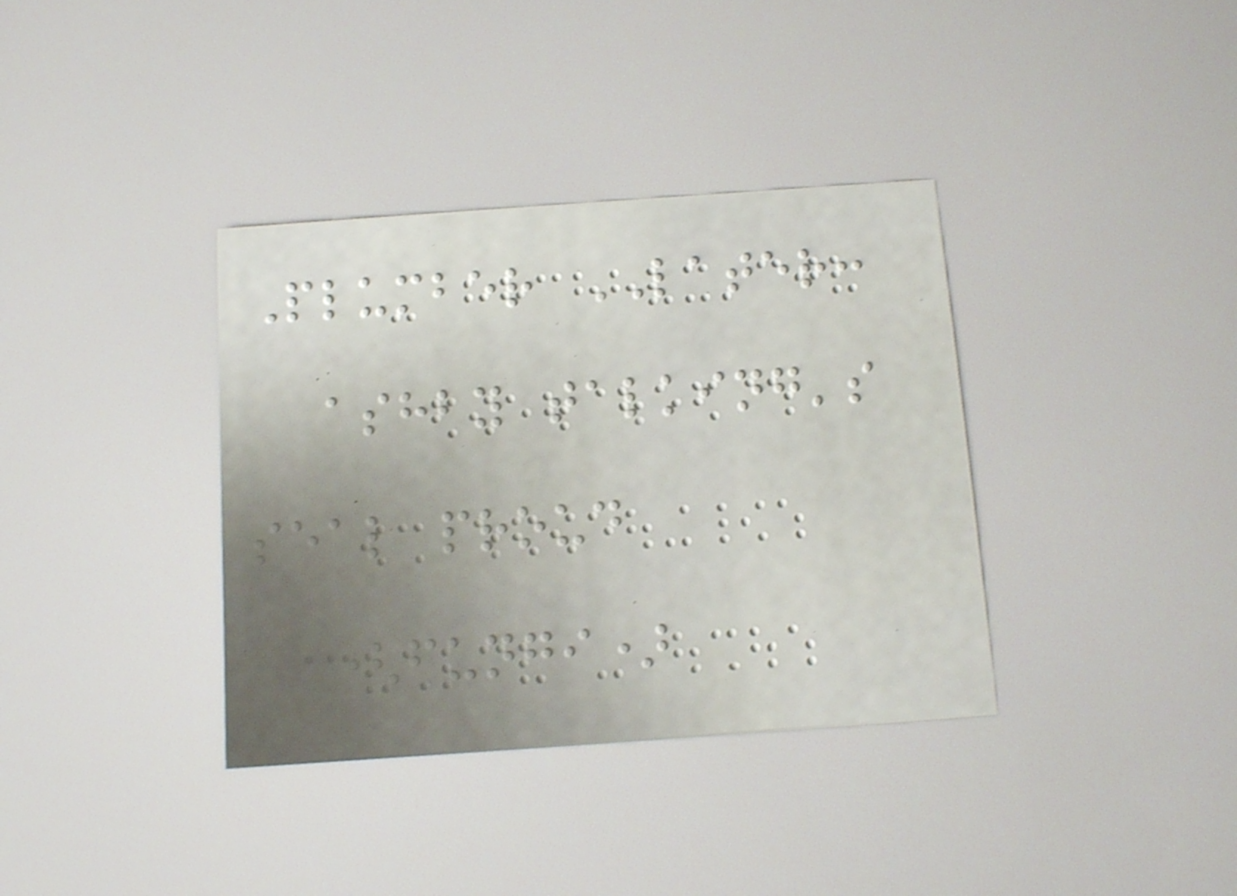Plumber LATER:
ashby talking's
seal proud
(fungi)
